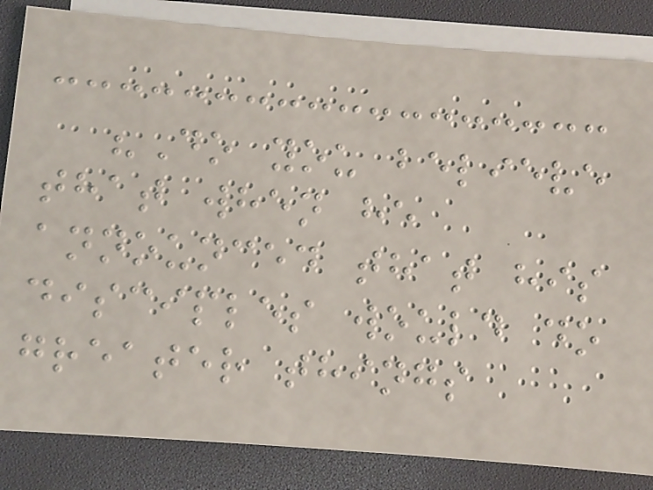"Do you believe
that when he
announced that his
disciples would do
greater things
